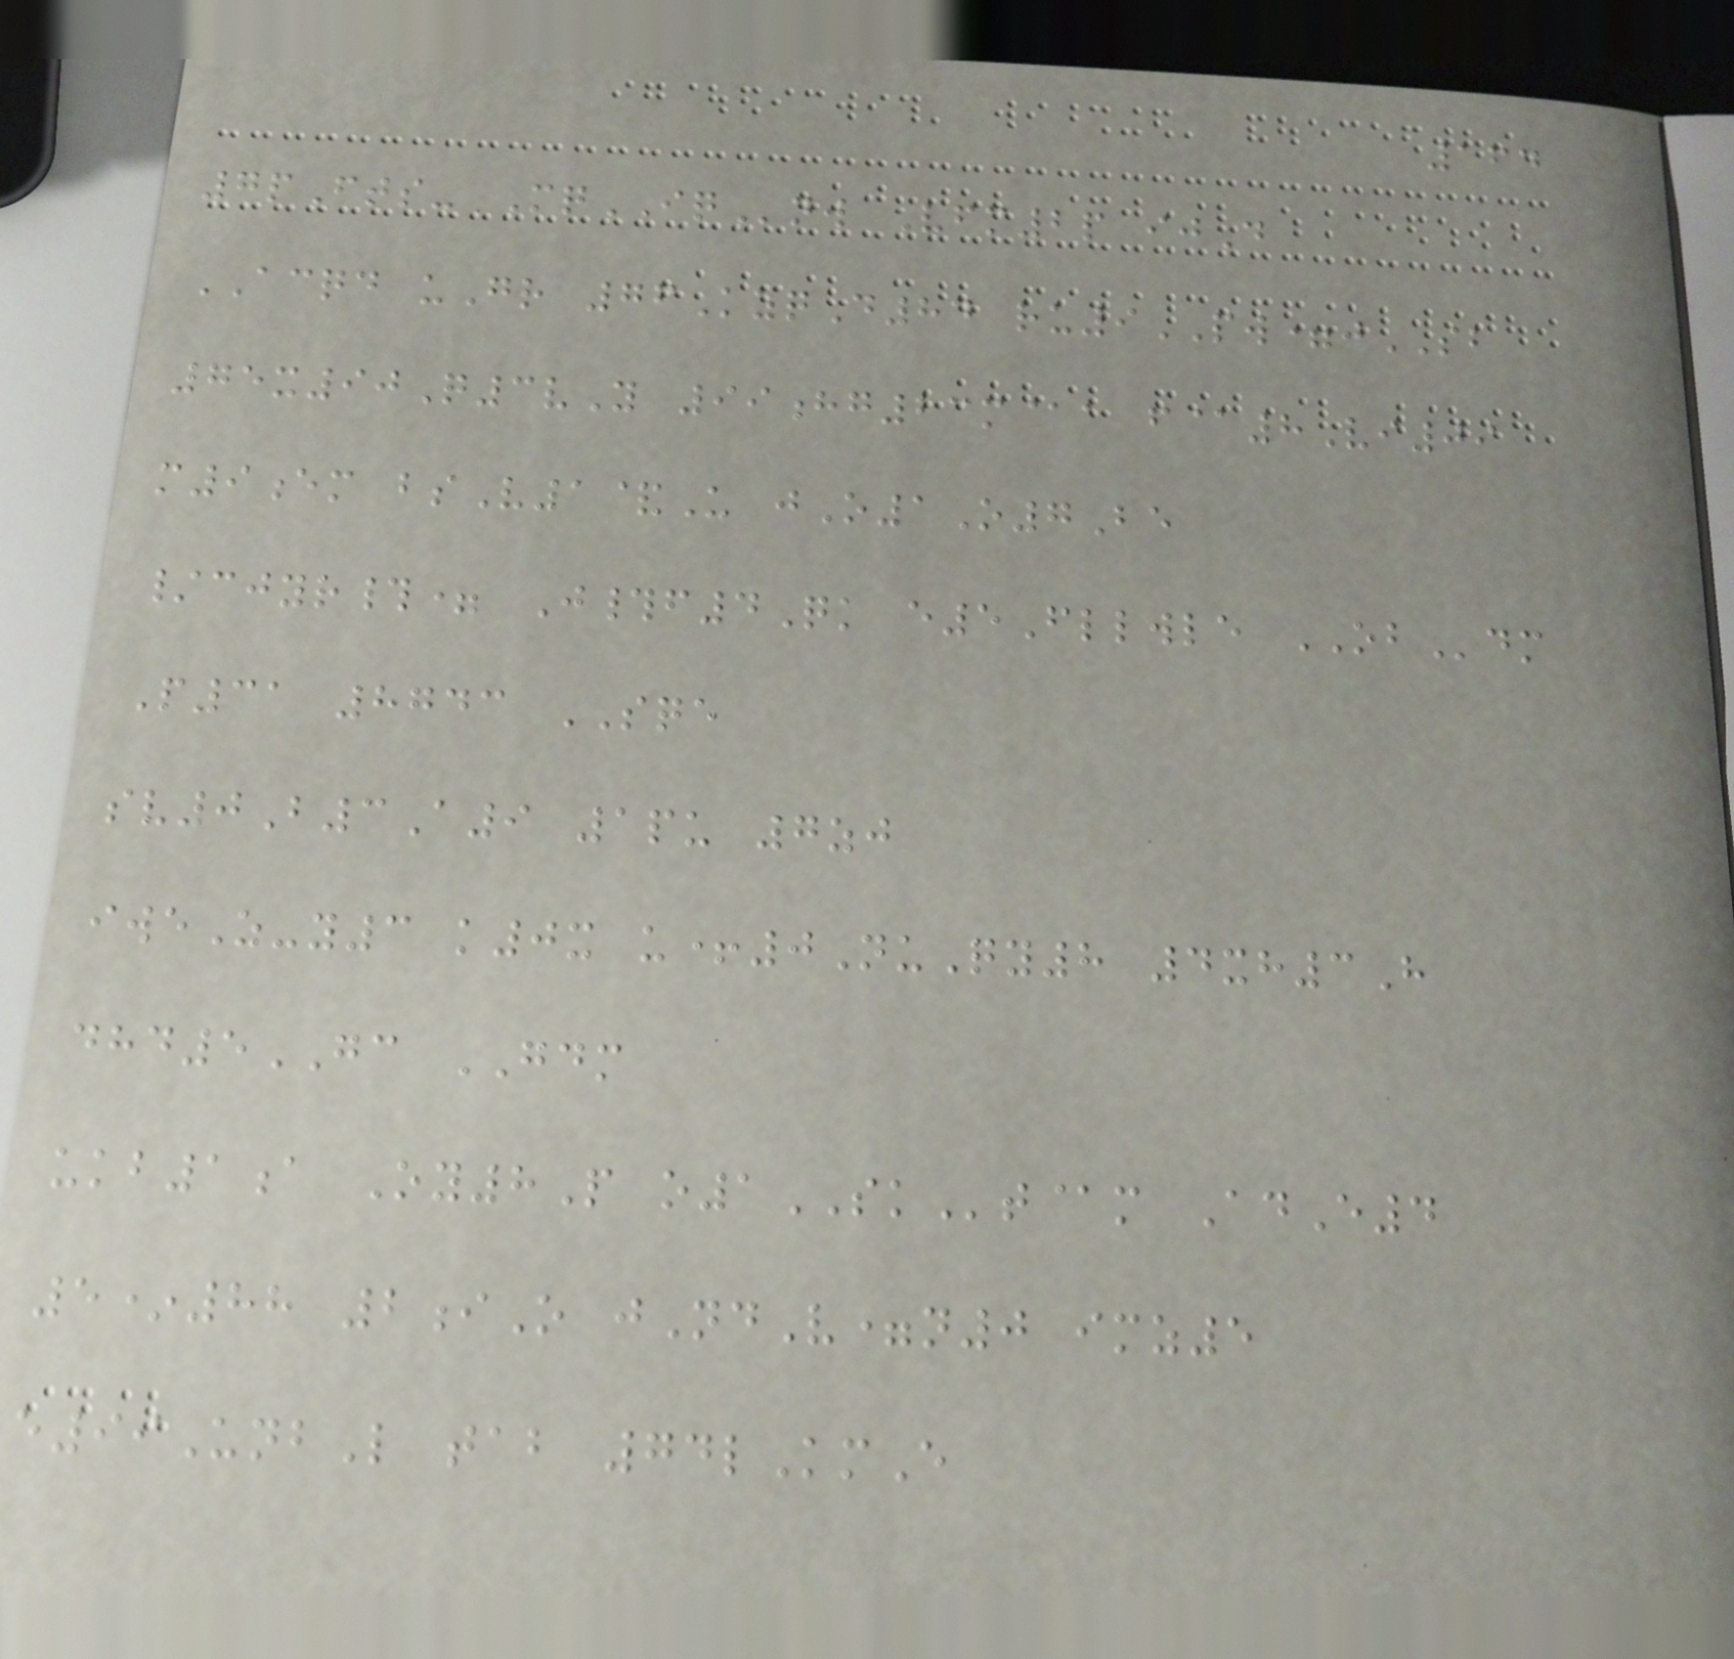164
7pFts- MqIQnw Vfm2p ijD
ACQD uGr 76KzqD84 ru9PW=jSB
75x90Q3vY 99hg23m@a f@8Vi09
m9em bsV1&U jO1O7Be
/cjyr#= J#f4Qk e5Fllwle OBdm
P31 8743 SQE
sv0B3A9 1pu 7zj
iweZ-y3 k0x u+0NuQy8 4xh3H
dhd5GC GDM
ukb1a Oy8P o1SKt@m AdE4
5*88 2iO jNdV=n0 imz5
e99UnbL tab 74lKmE
